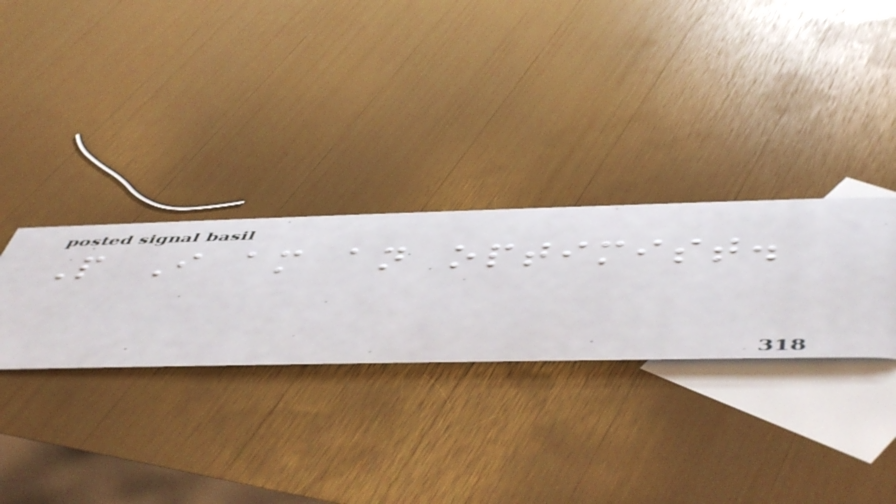P I am an optimist.
